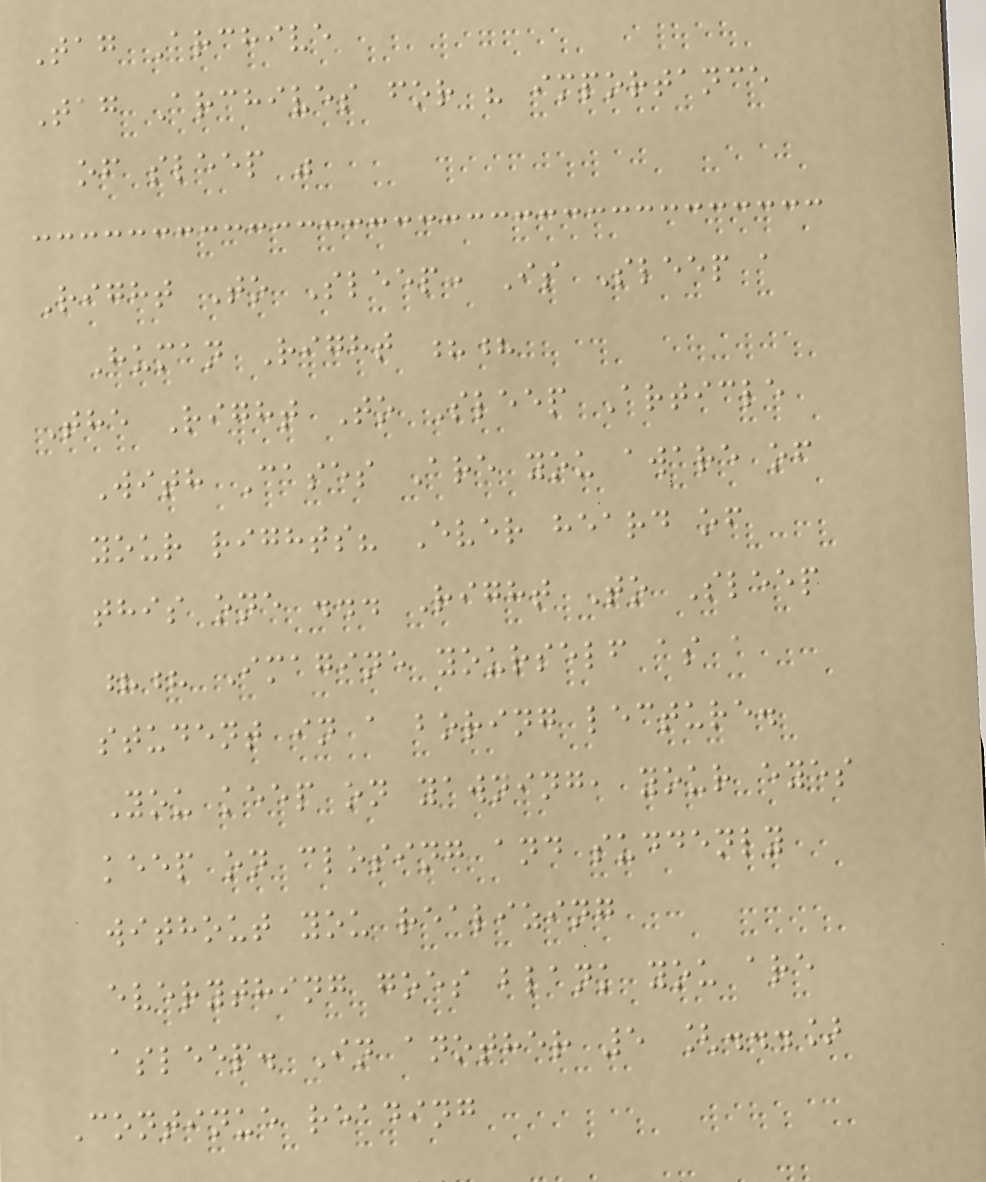Tag Archive
Tag Archives for " importance
of sleep "
Right To Sleep: Is Sleep a
Human Right ??
The Right To Sleep Article
With Cases Are you aware of
your rights? Ever heard of
this one ... Right To Sleep
?? Imagine yourself as a
student in a boring lecture.
You keep on yawning, your eyes
keep on closing and suddenly
without you realizing
everything goes blank you are
asleep. In another 5 [...]
Continue reading
